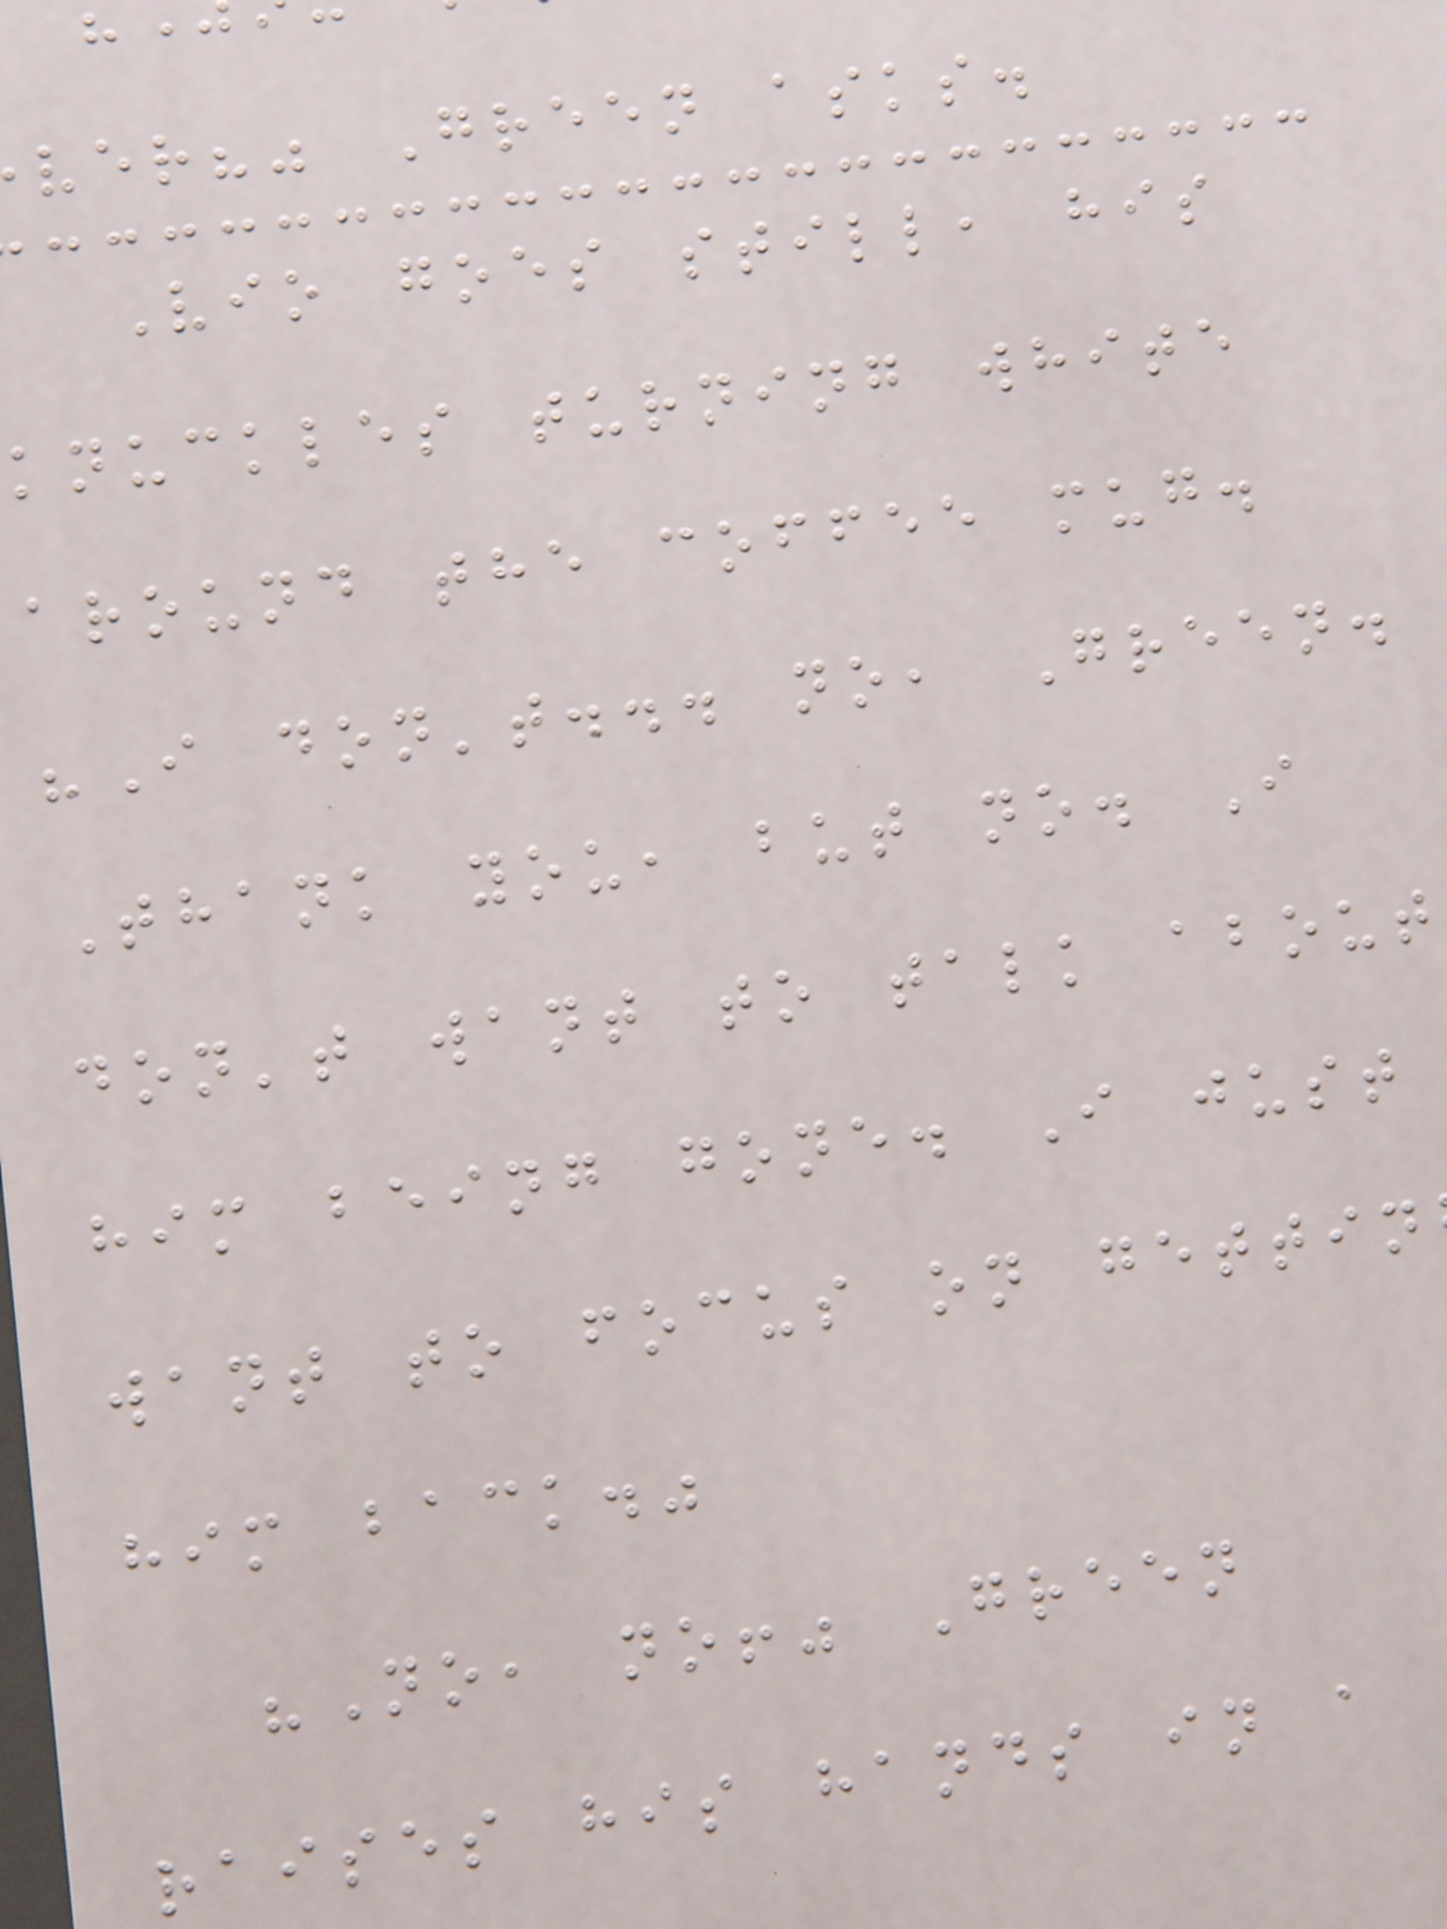ver?" Green asks.
Vio goes still, his
knuckles turning white
around the coffee mug.
"I don't... no, Green.
Thank you, but no. I
don't want to talk about
him being gone. I just
want to focus on gettin
him back."
"No, no!" Green
raises his hands in a
